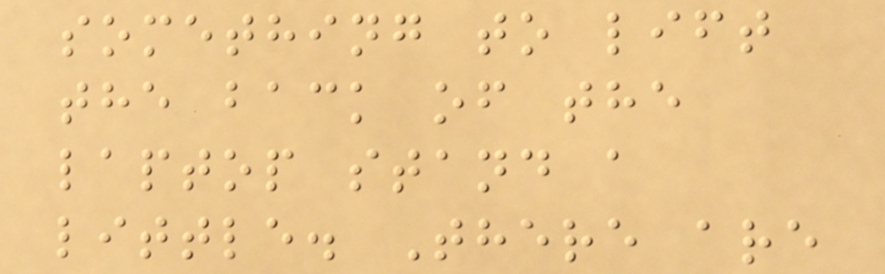something to lift
the back of the
laptop stand a
little. There are
